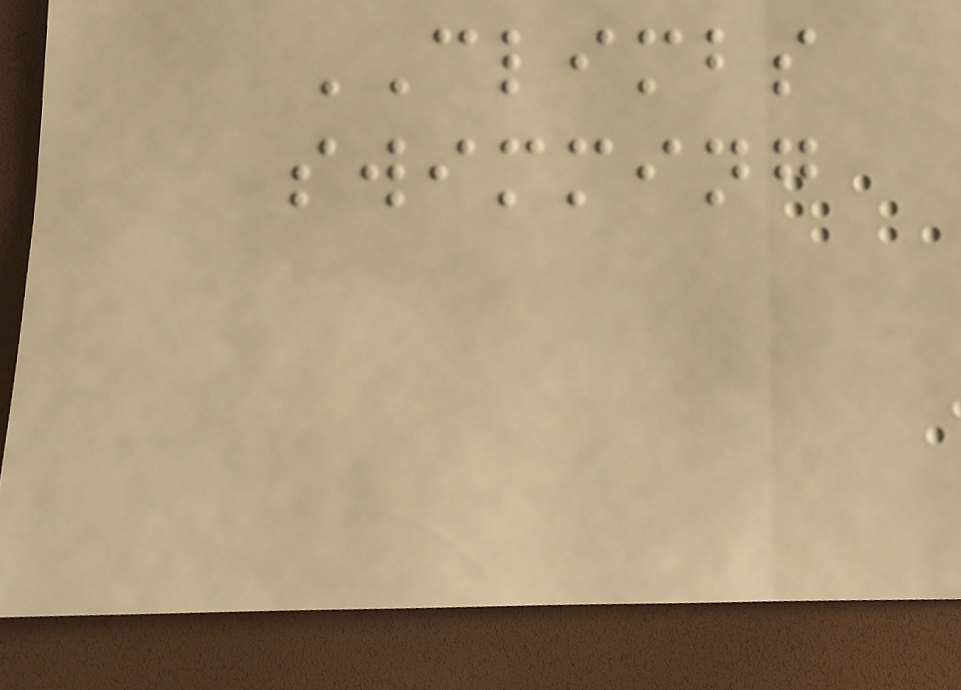CLIMBS
swimming
